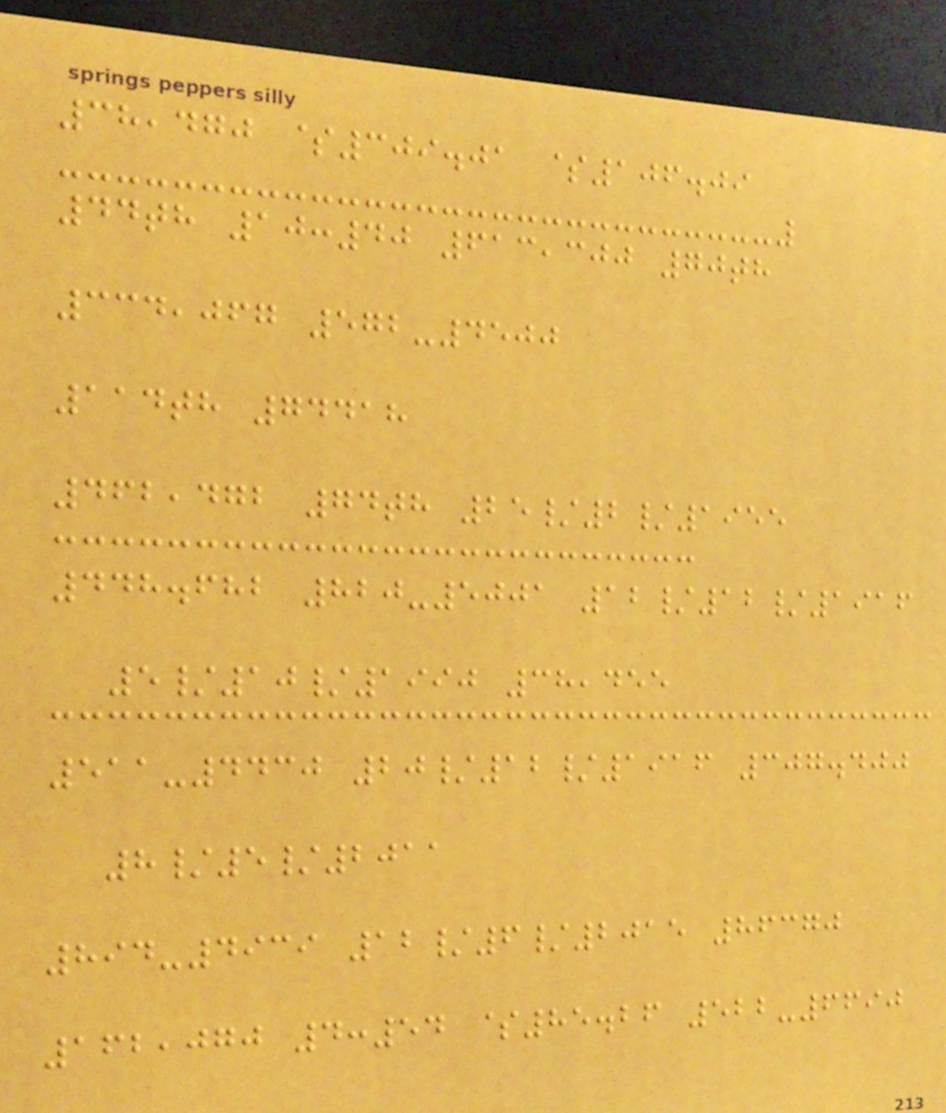38,470 $309.01 $106.09
44th 10:40 613,300 70th
334,067 572-4500
114th 74418
462,472 74th 25/2/1955
448.682 820-5001 12/12/1916
5/10/1990 38,455
511-4430 20/12/1916 307.400
8/5/2011
894-4939 12/6/2015 86370
162,070 4:54 $85.26 522-6690
